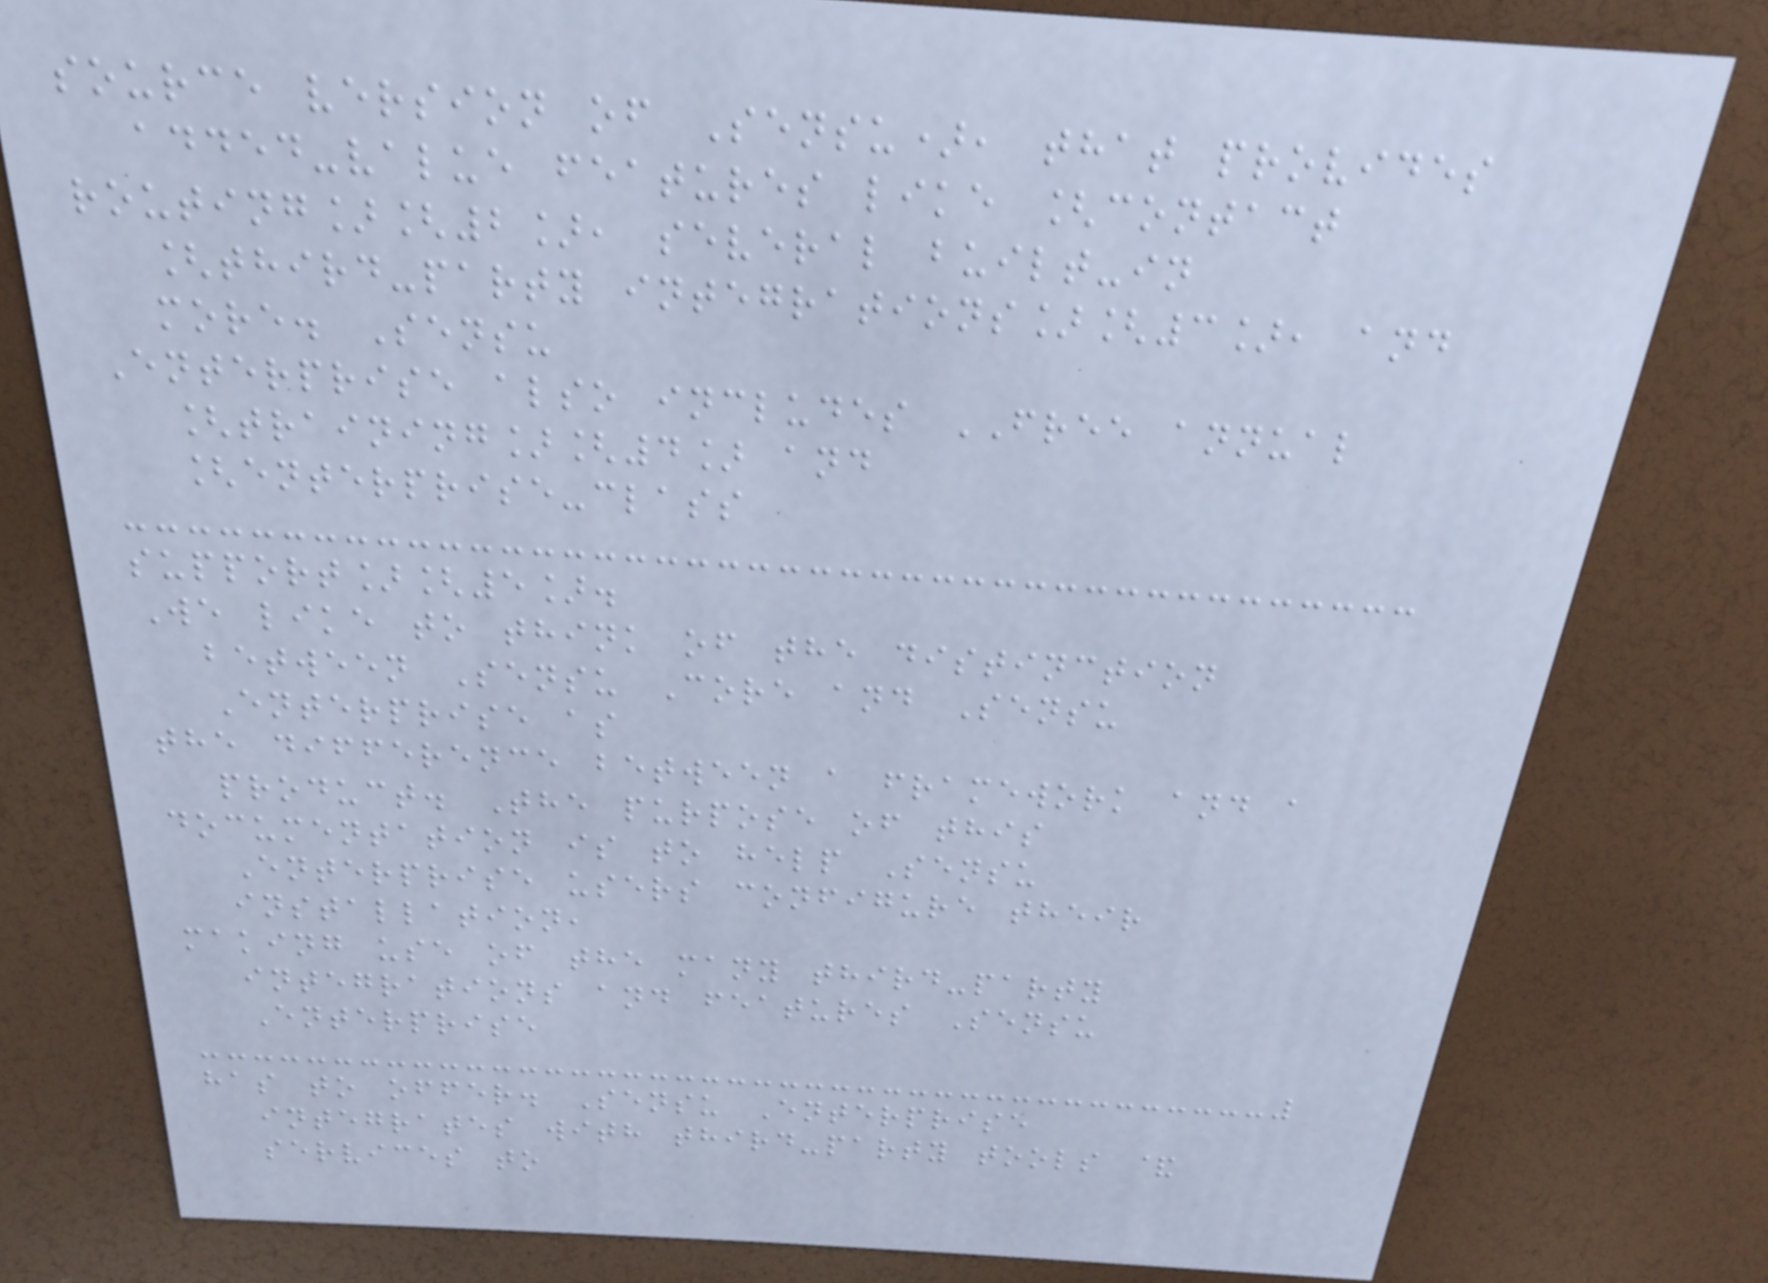source version of Sensu), that provides
added-value features like [contact
routing][2], several built-in
[third-party integrations][3], and
more. Sensu
Enterprise also includes FREE annual
[training][4] and
[enterprise-class
support][5].
We like to think of the distinction
between Sensu Core and Sensu
Enterprise as
the difference between a framework and a
product. The purpose of this
documentation is to help Sensu
Enterprise users configure their
installation,
making use of the many third-party
integrations and features Sensu
Enterprise
has to offer. Sensu Enterprise
integrates with third-party tools &
services to
